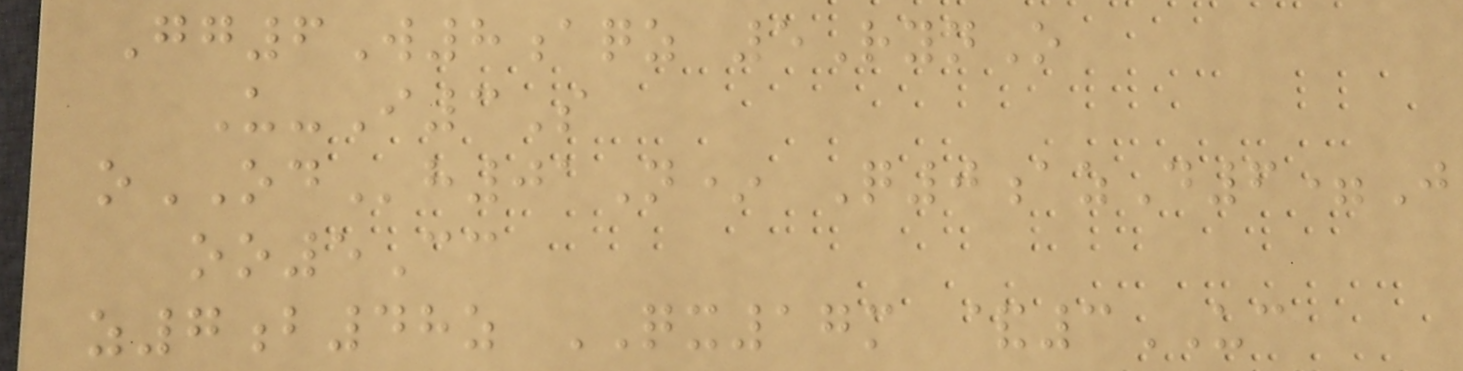Gg6W8aqz 5RynO
U-I3S
oODh01N* Q0azD6=J
oo5Cc
z7b48z QX17m &3UC
